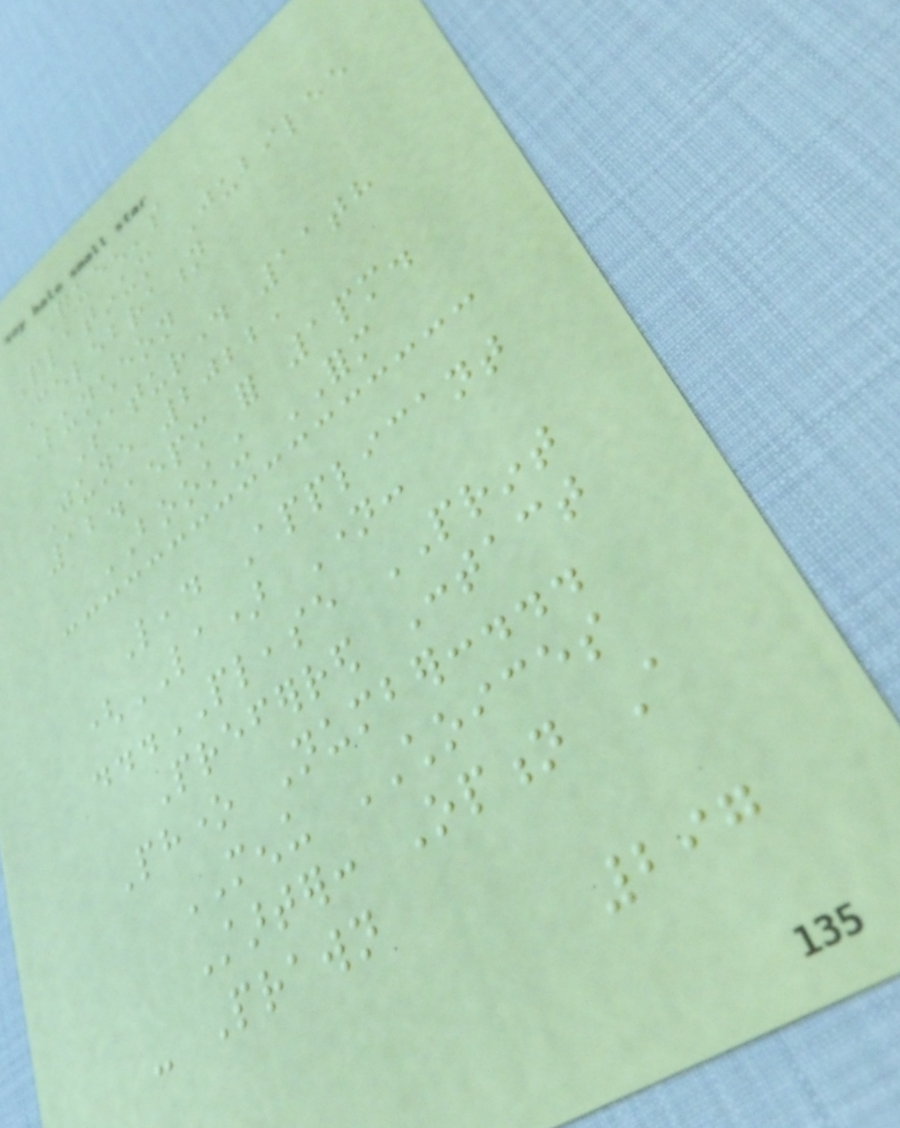Queen's
Platinum Jubilee
Celebration
Luncheon
Saturday 11th
June 2022,
12.15pm for 1pm.
BOOKING FORM
Lead Applicant
(LA) Name:
...PLEASE PRINT
Preferred Contact
Phone Number:...
MENU CHOICES
Starter: Option A
- Prawn
297
